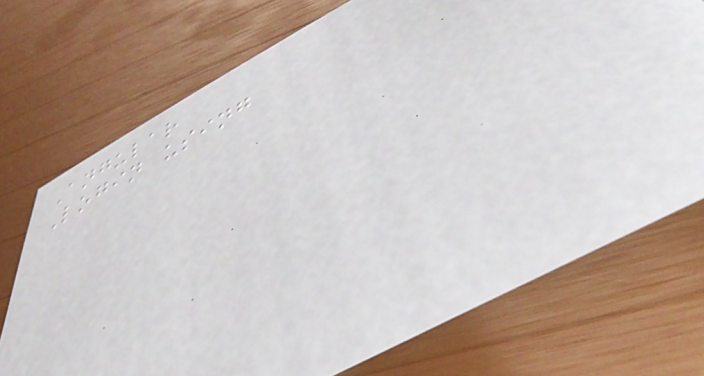Angular
Login using
